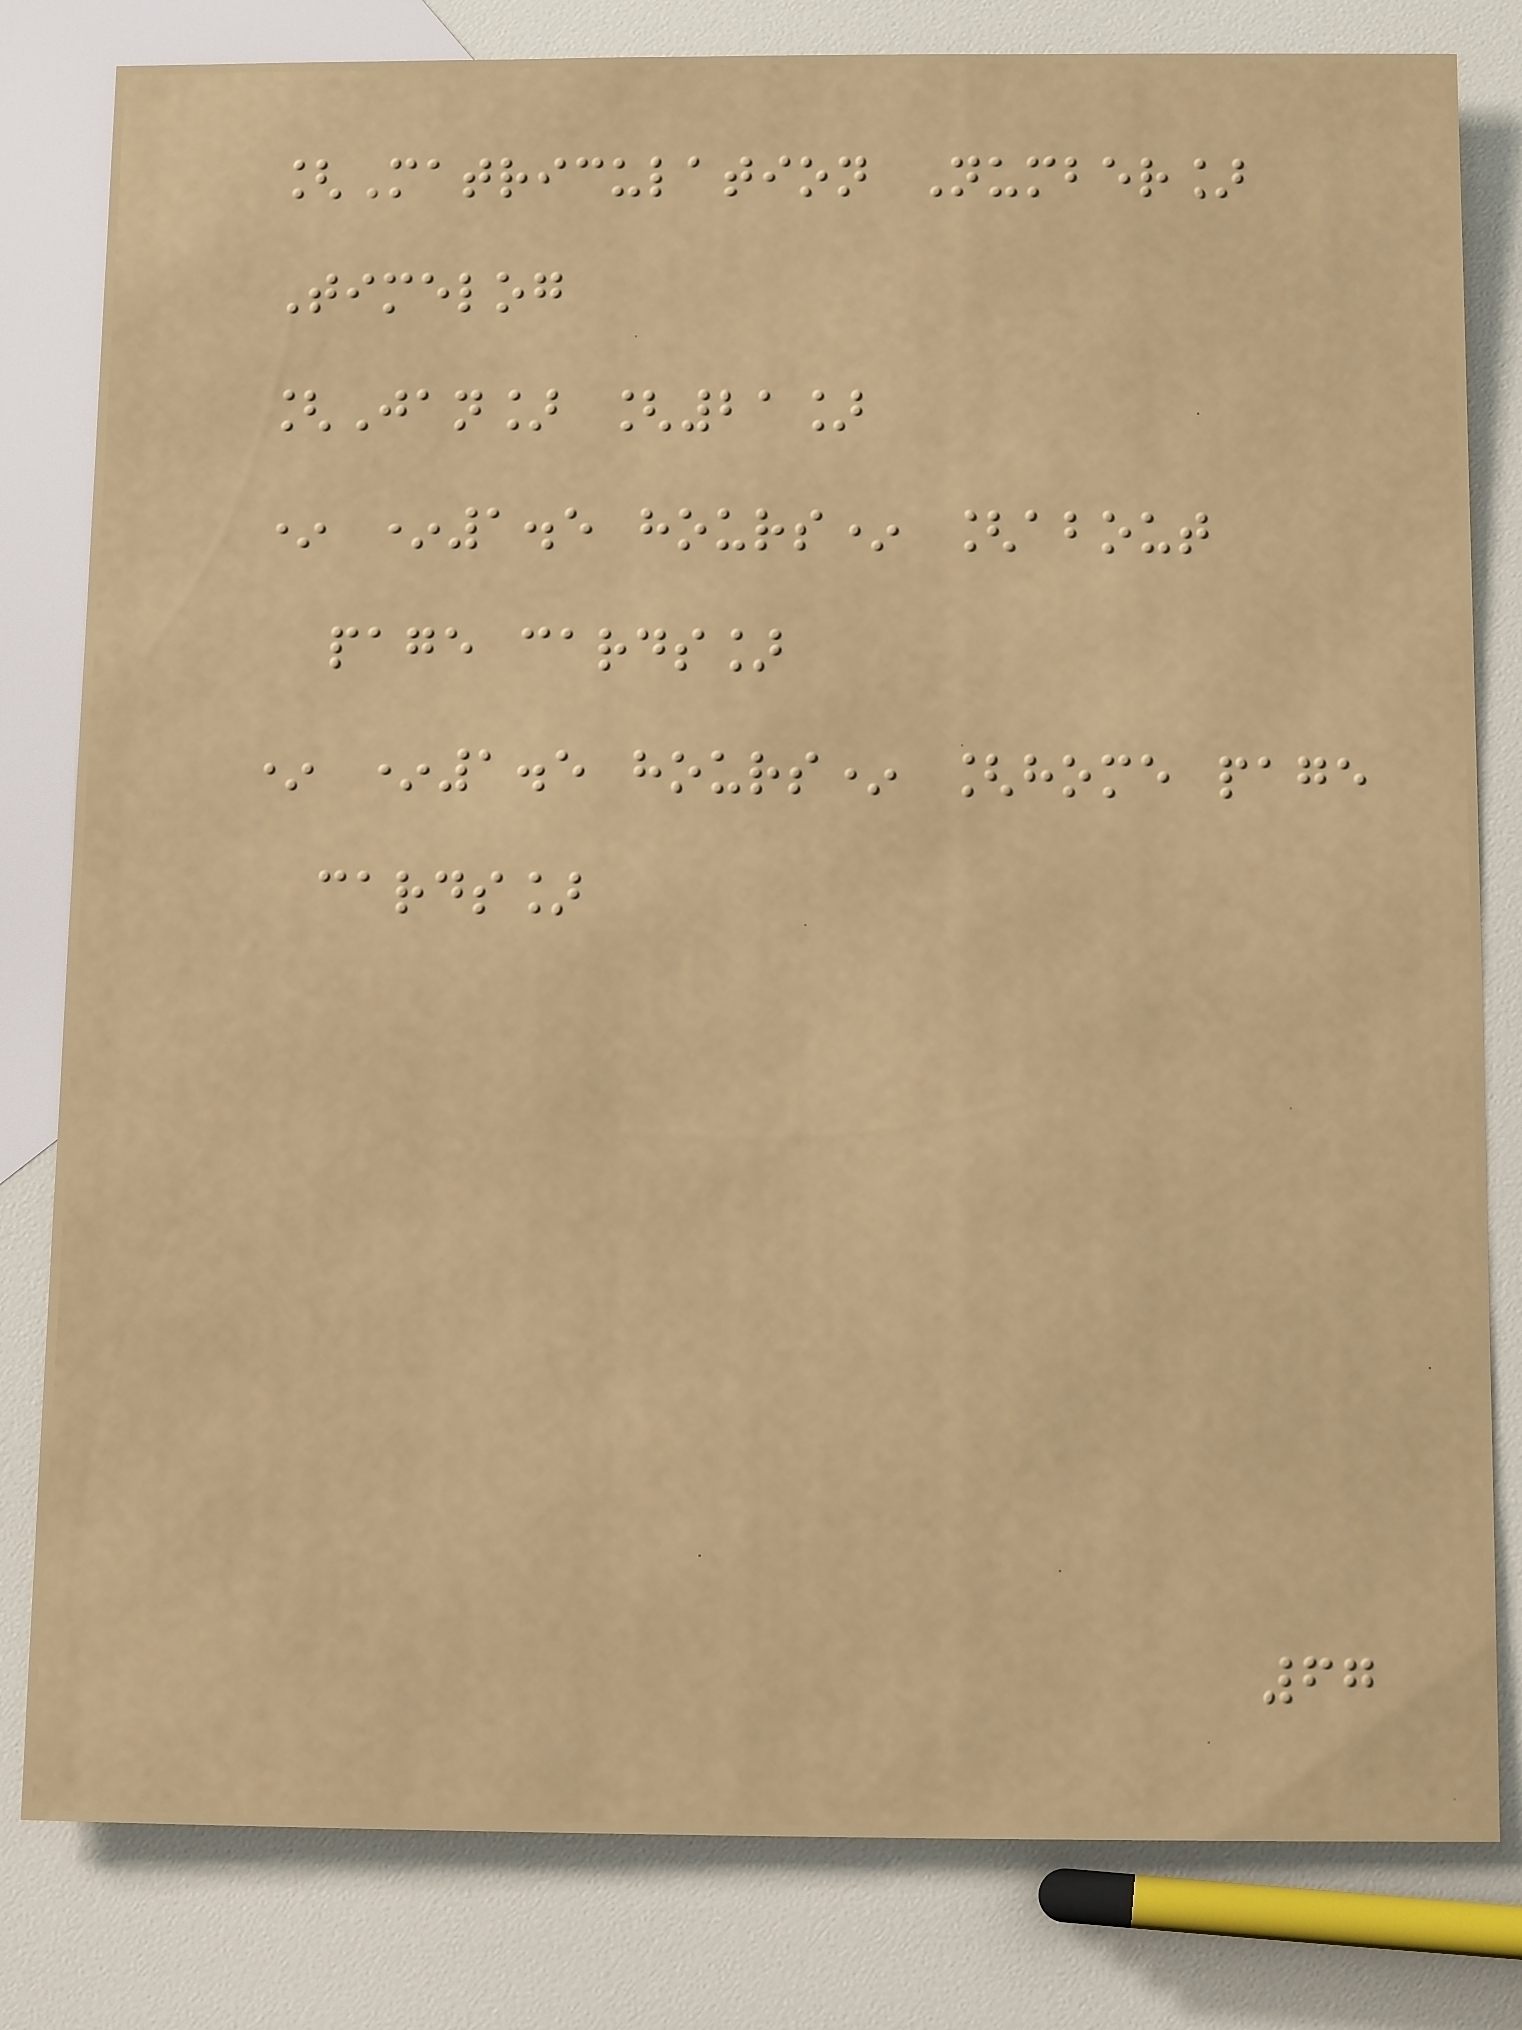[Matriculation Number]
Timelog
[Jan] [21]
* *1.5 hours* [about
page cards]
* *1.5 hours* [home page
cards]
67
